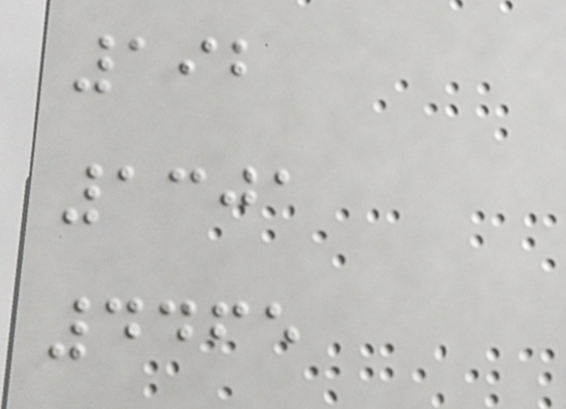192
1301
4465
